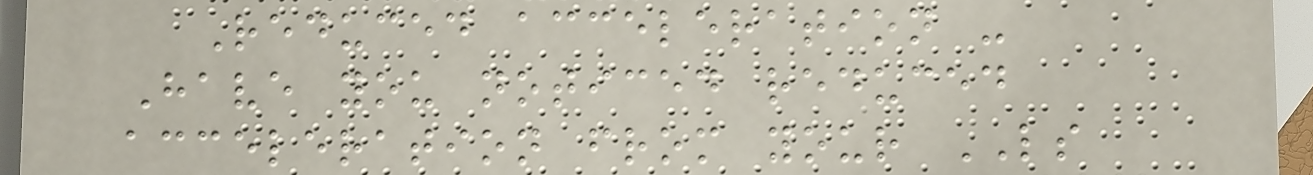Reduced acceleration -
Have you noticed reduced
acceleration from your LS
